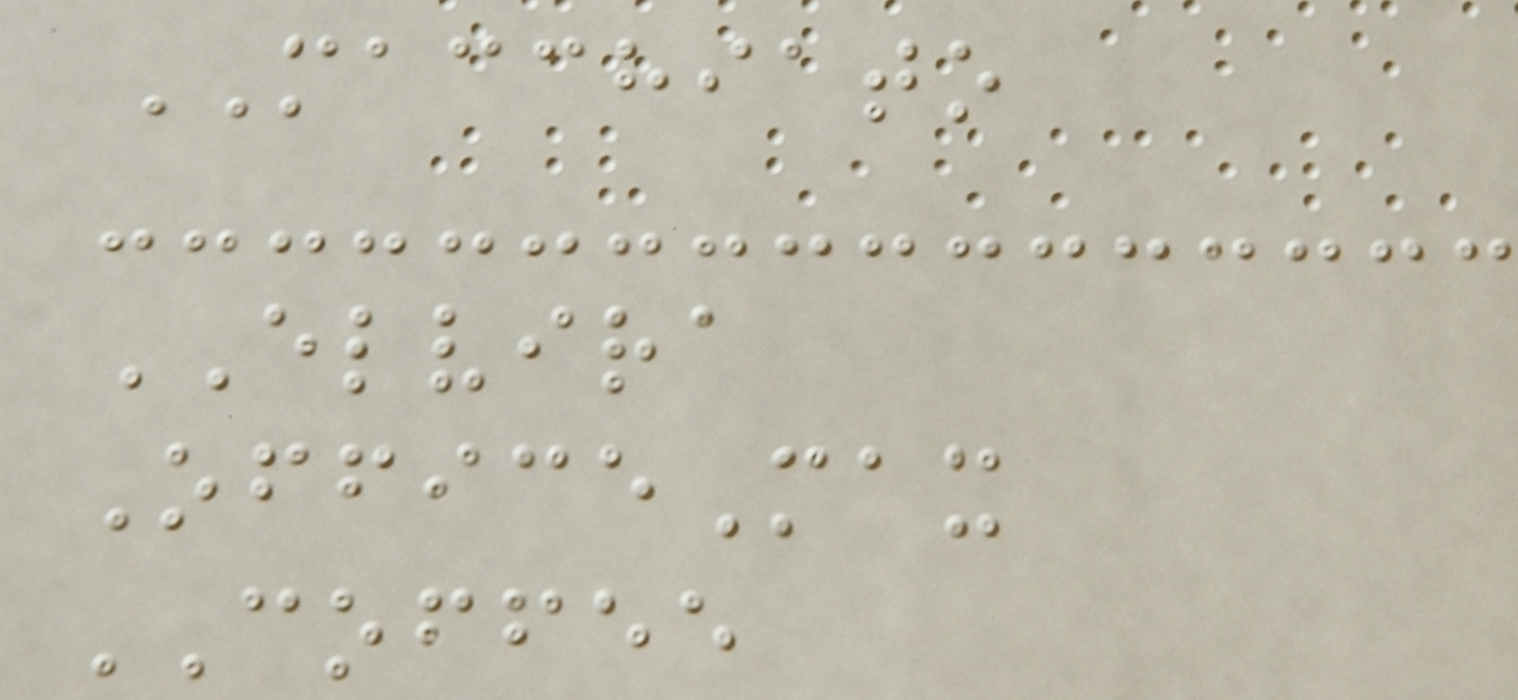MACCHIATO
ELVIRA
OfficeMax
COFFEE
